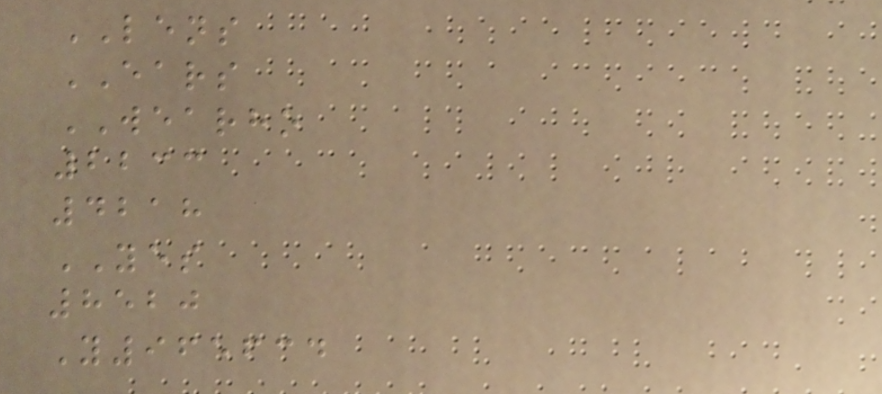LENS
EARS
WEARHO
2233
4218
YES
8520
Y965634
